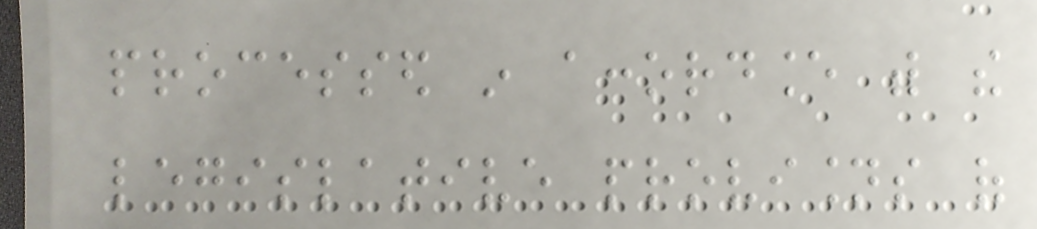processed in accordance with the
legislative provisions of
